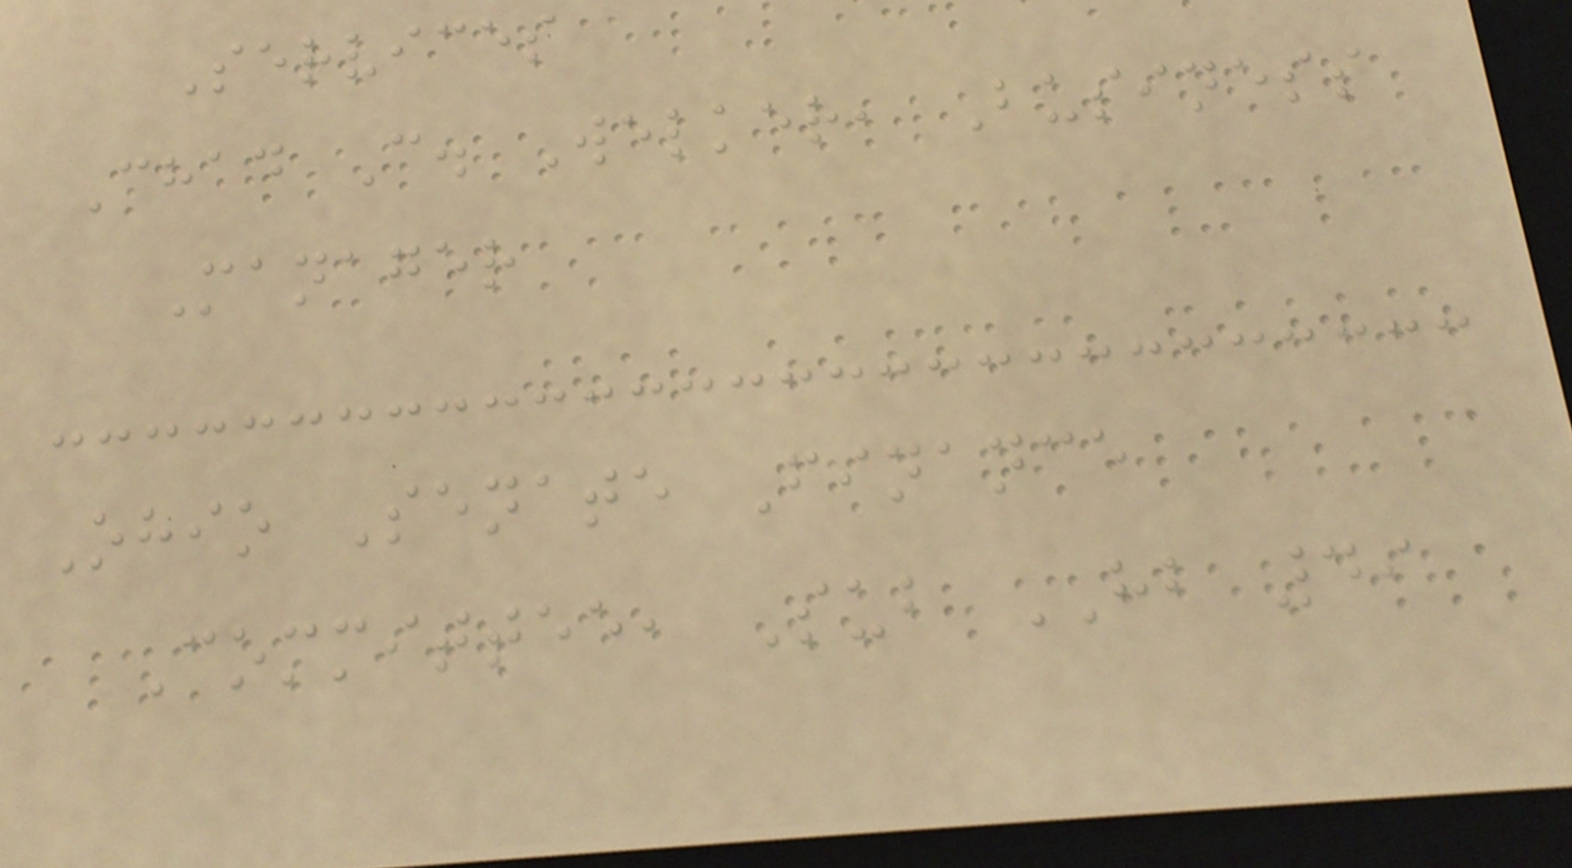Services
Chad C. Welker, Business
Manager
Ohio Senate Finance
Committee, Sub HB 49
